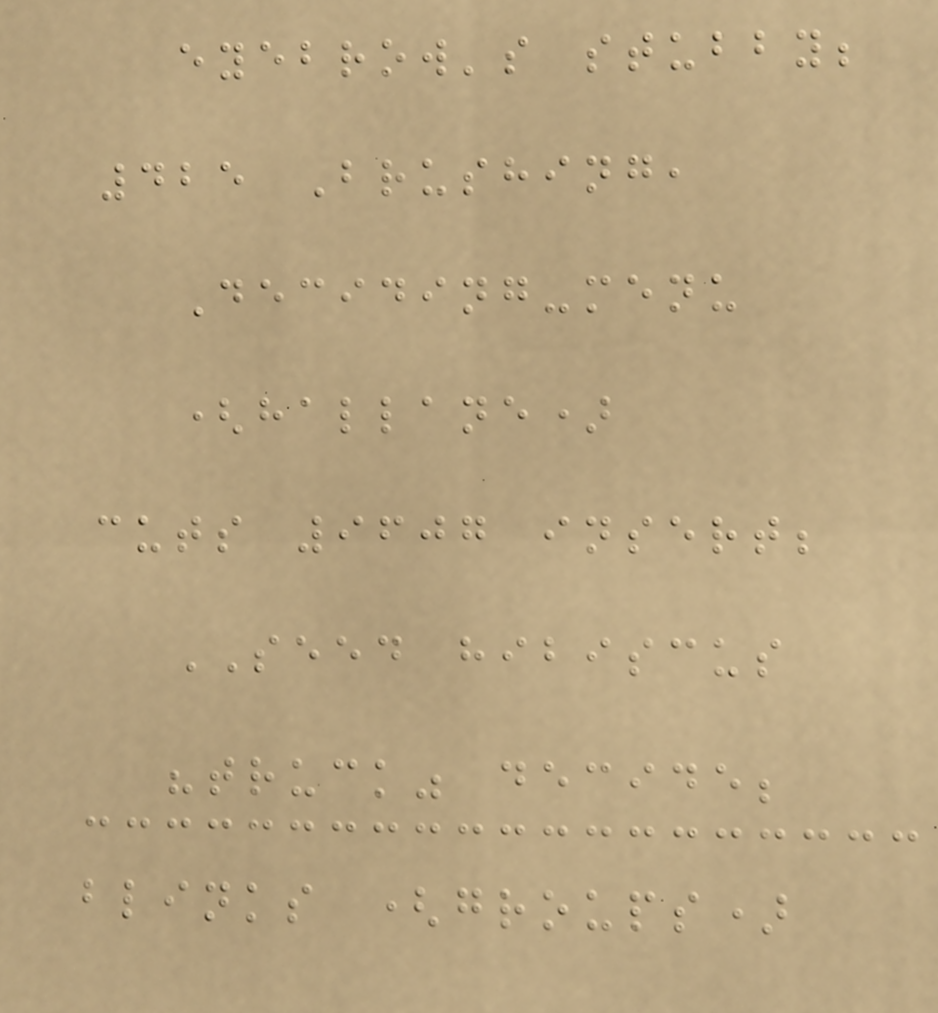eyebrow's stubby;
425 Brushing,
Deciding-menu
(hallane)
cuts 9607 insert;
SEED hibiscus
"truck" decide;
blinks (groups)
